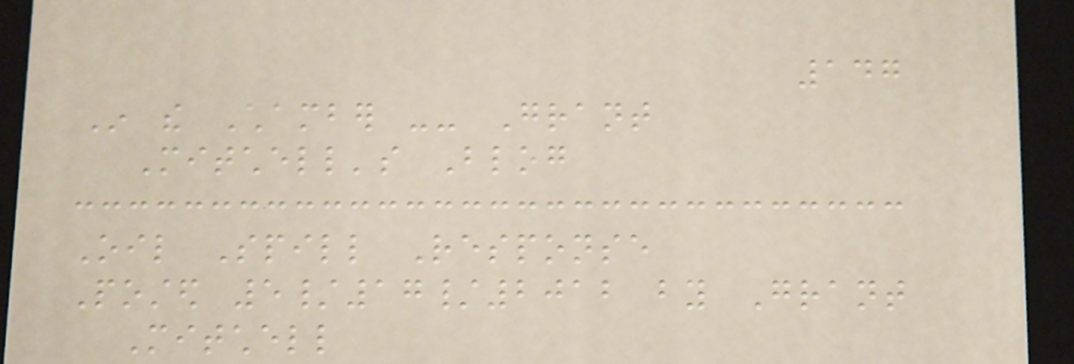147
In the Chamber -- Grant
Mitchell's Blog
Oil Spill Response
Posted 5/17/2012 by Grant
Mitchell
